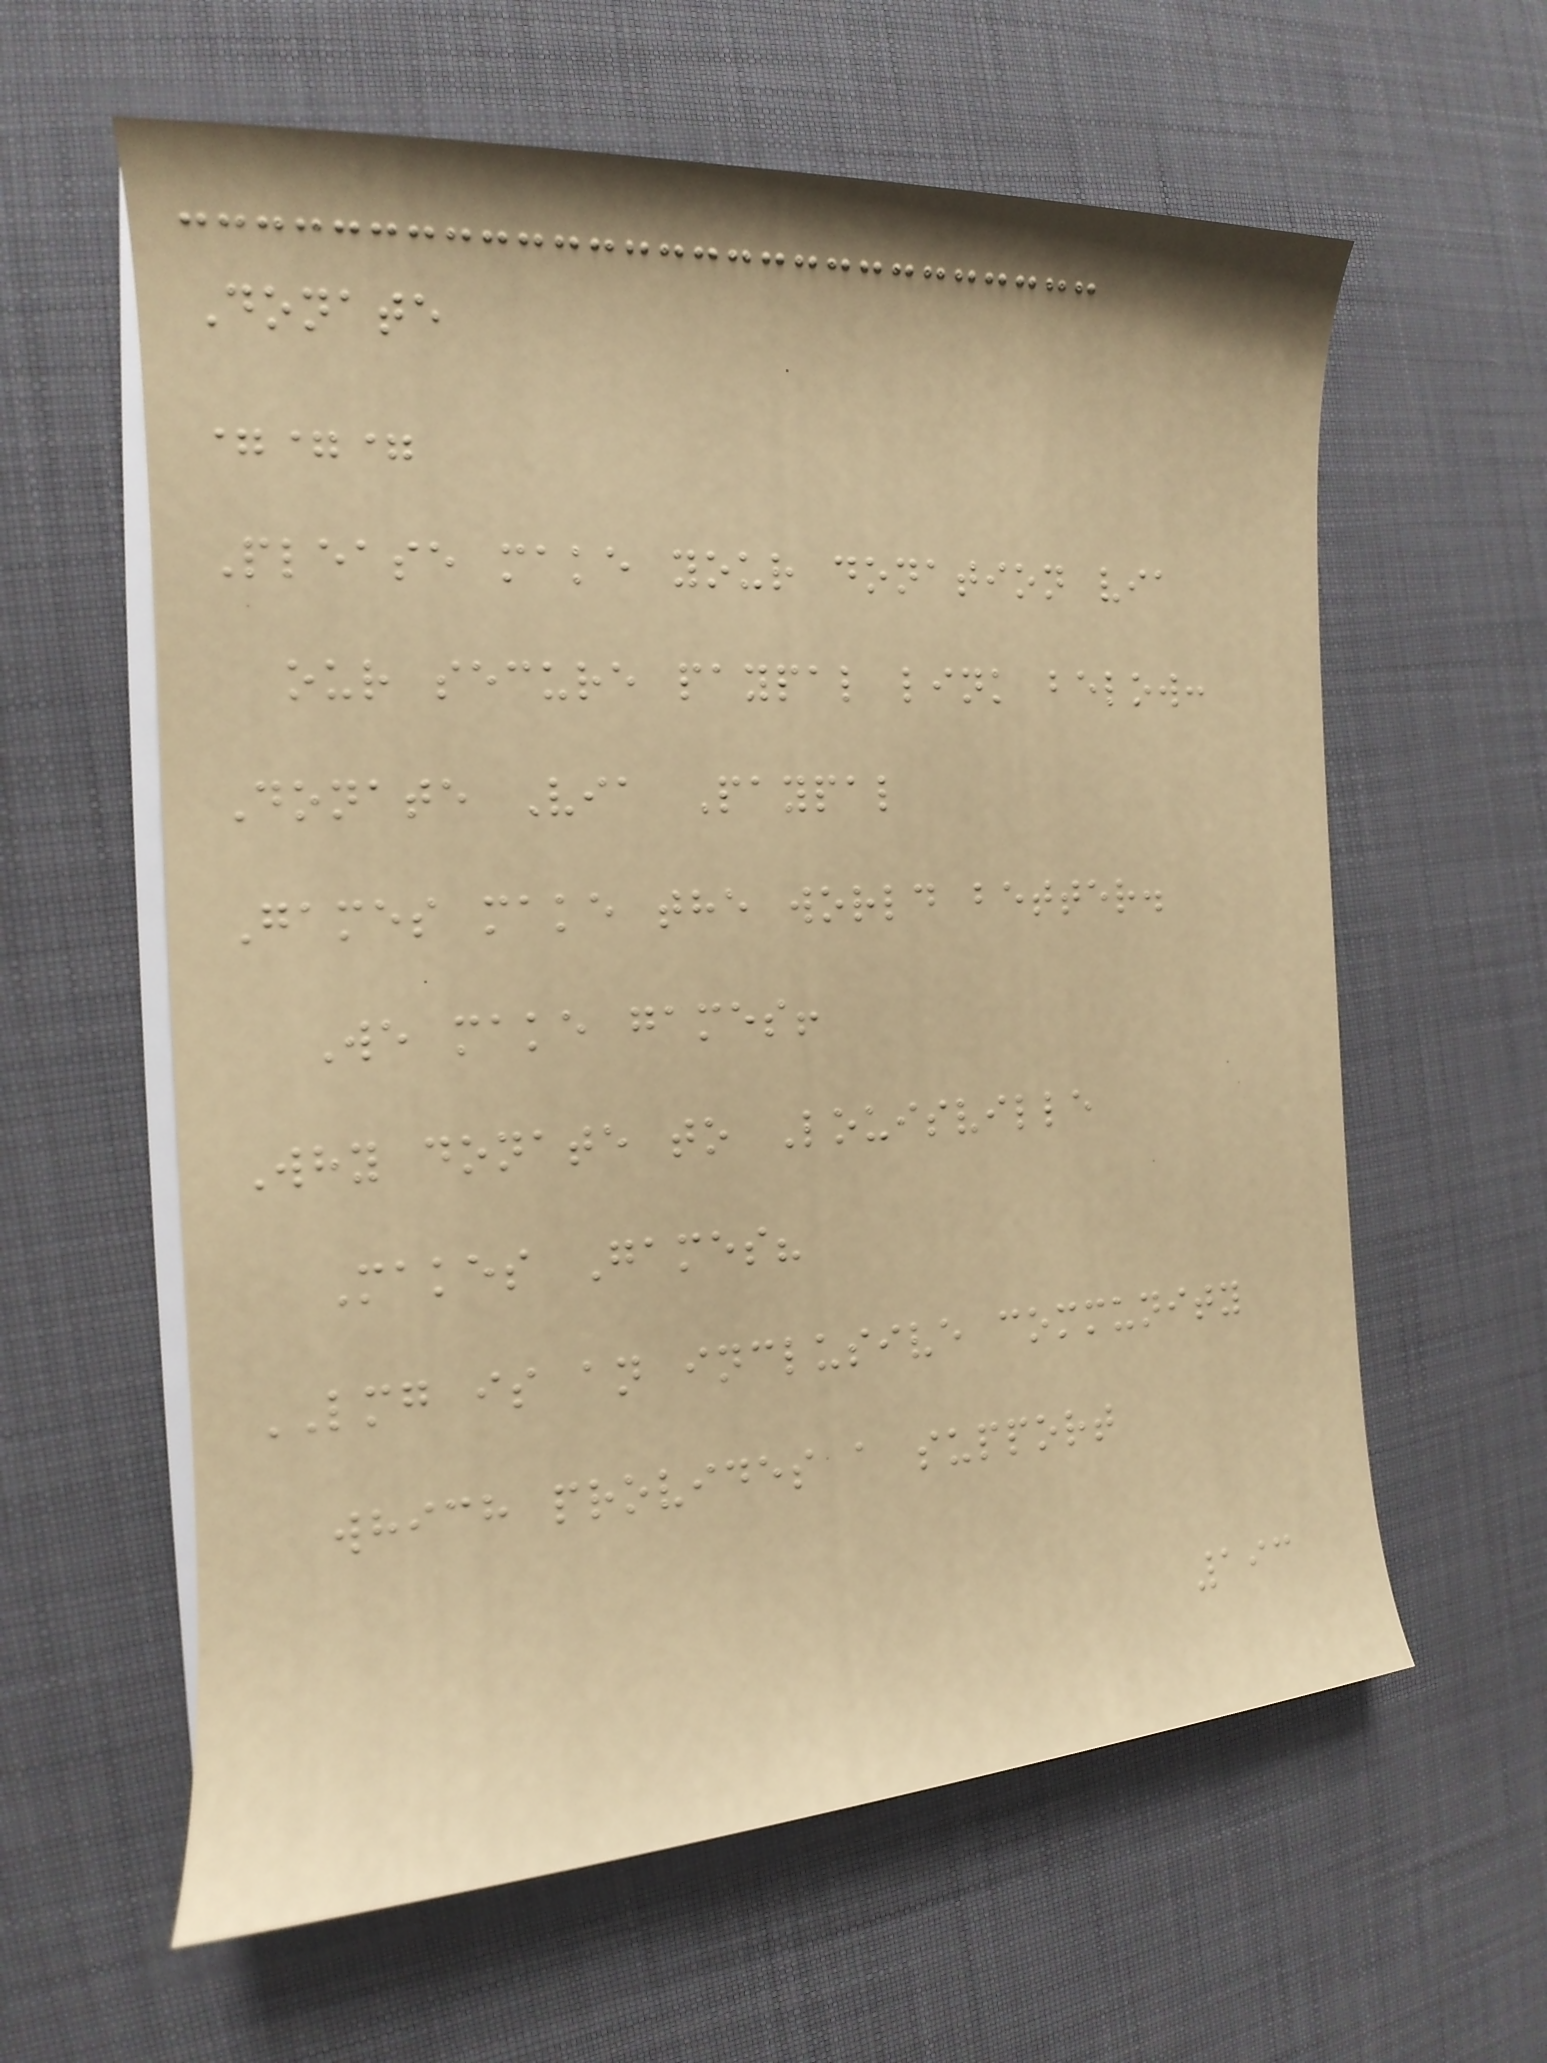Donate
===
Please make your donation via
our secure paypal link below:
Donate Via Paypal
Games make the world better.
We make games!
Why donate to Louisville
Makes Games?
LMG is an inclusive community
which provides a support
193
